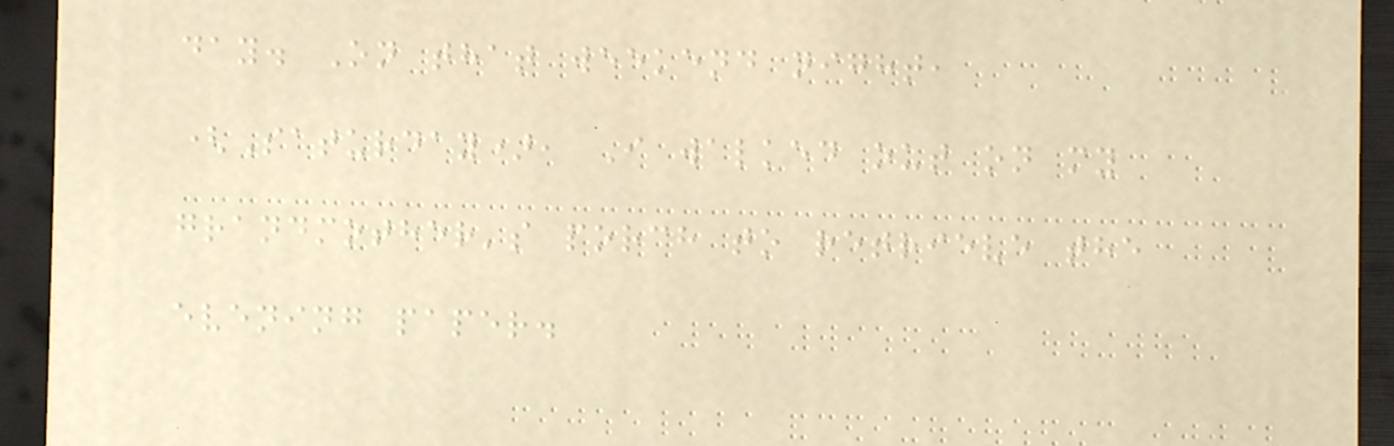day. On that weekend night,
(Saturday), I walked out on my
grandmother's porch to retrieve the
evening paper.
